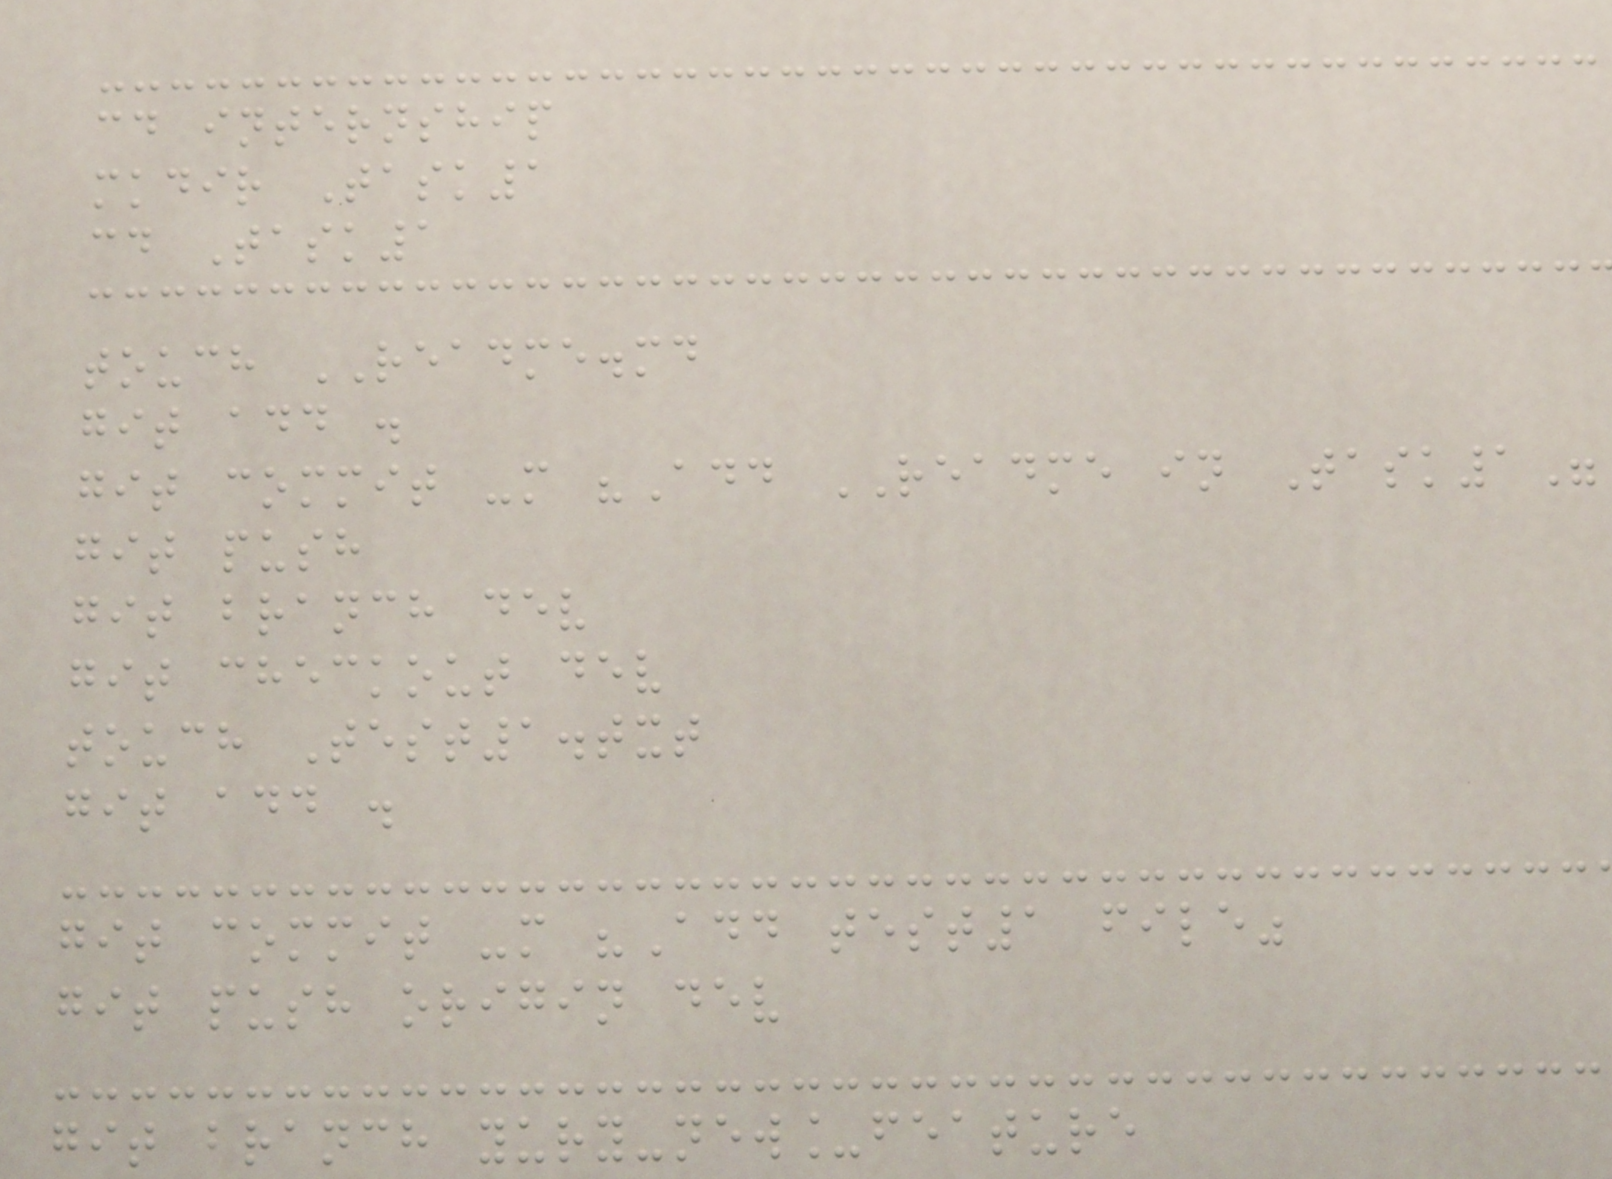cd internship
mkdir Task1
cd Task1
touch README.md
git add .
git commit -m "Add README in Task1"
git push
git branch dev
git checkout dev
touch Test1.txt
git add .
git commit -m "Add test1 file"
git push origin dev
git branch yury-new_feature
